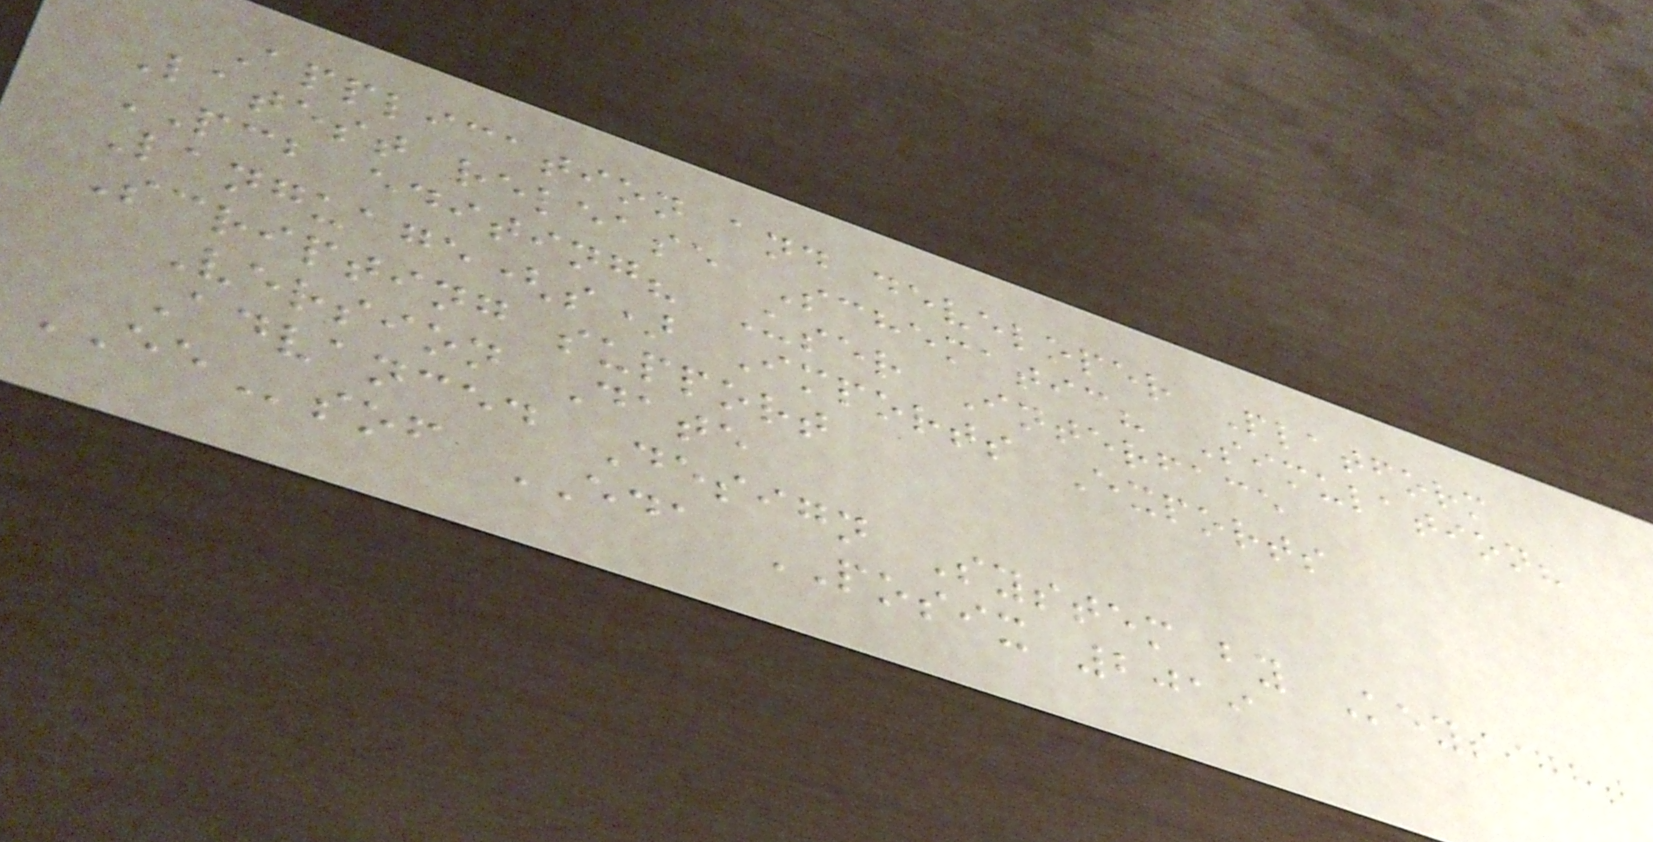Application and developer Platform
Latest release Schematic? Simulation?
PCB editing? User Interface
Language(s) Imports Exports
Scripting support
Version Date
Advanced Design System by Keysight
EEsof EDA POSIX 2019
